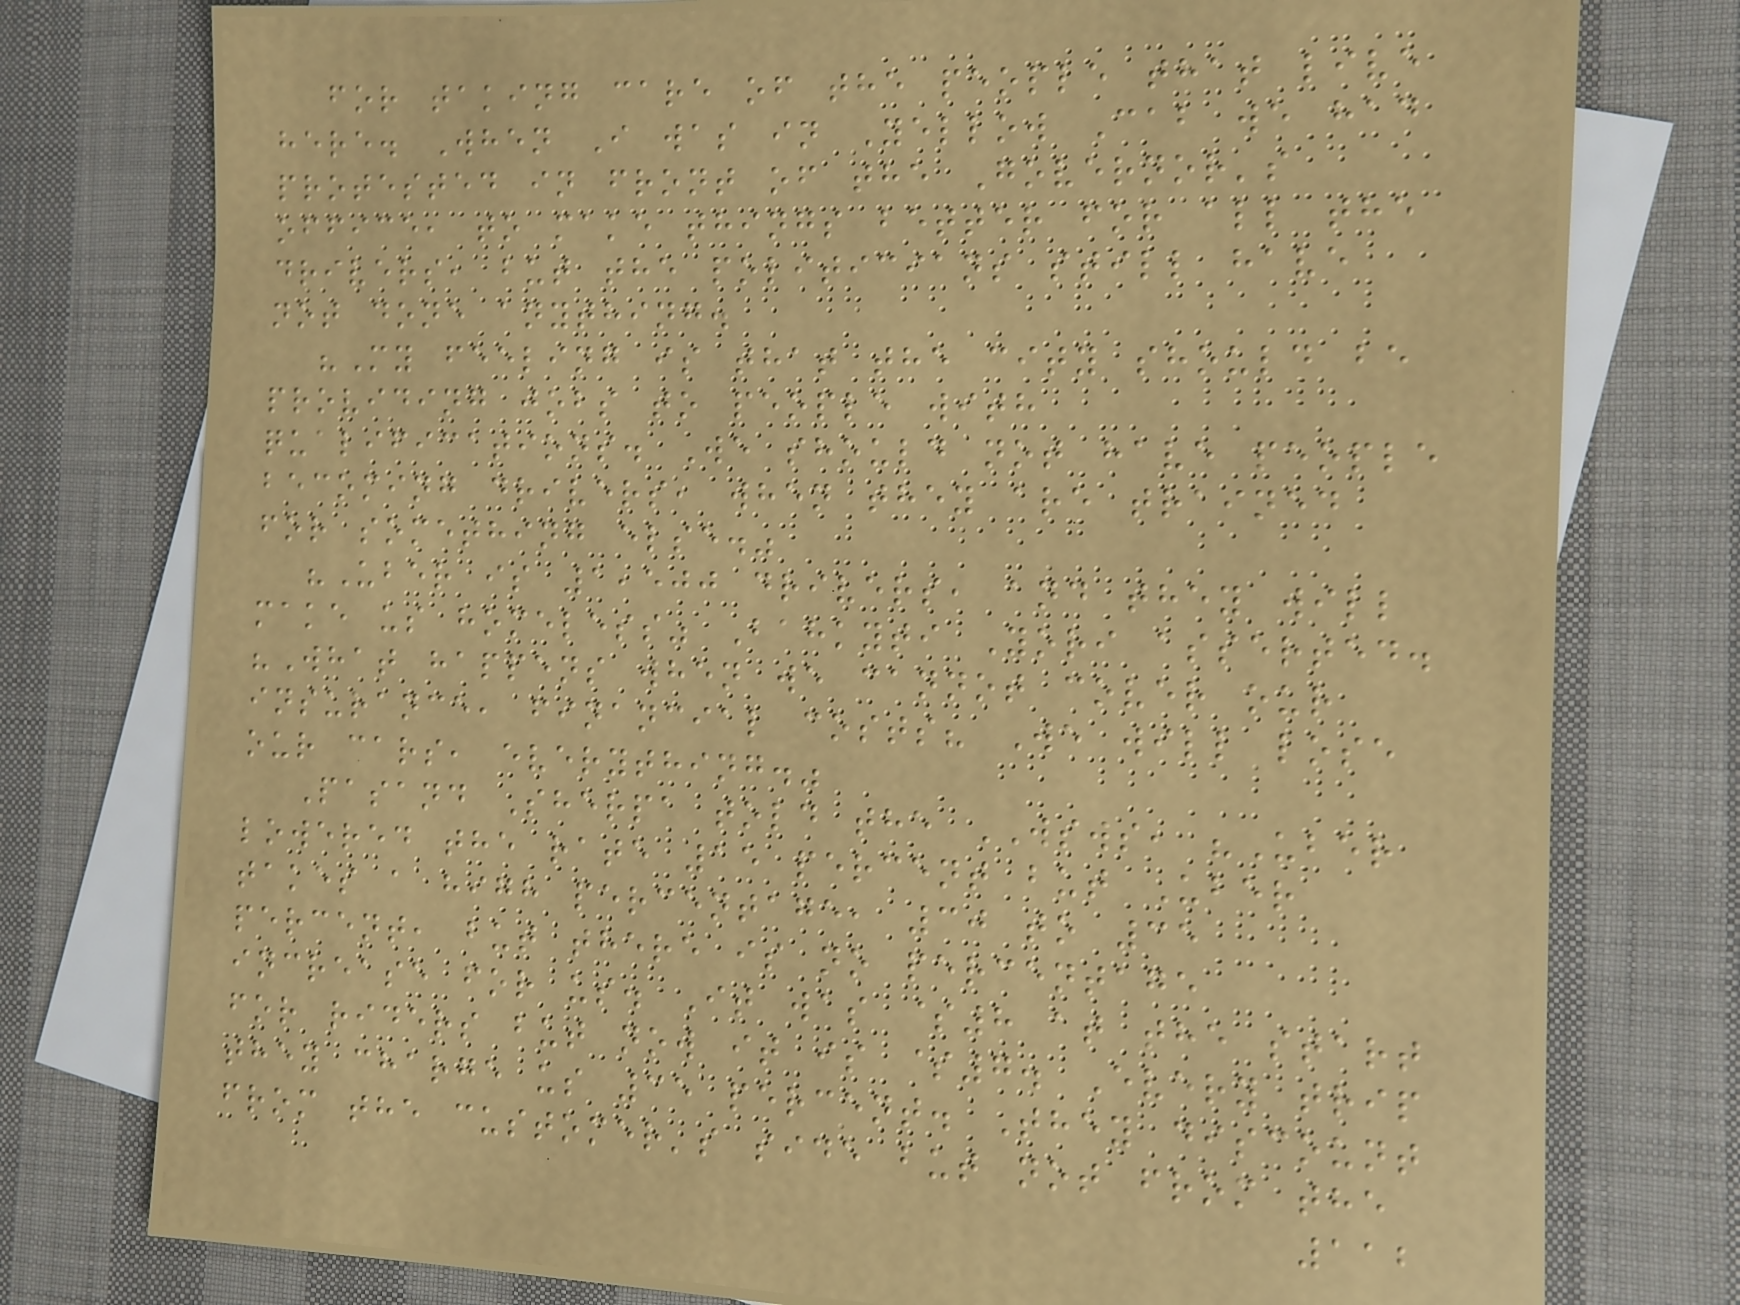for taking care of the people that live
here. When I was in Yellow Cab we had
protested in front of the Governor's
office, to make things better for all the
drivers, but the politicians still have
not done anything.
"My feeling is that the city should be
providing jobs to people with
qualifications. We should not have people
becoming drivers, when they are trained
for something else."
"Uber is 1,500 drivers, and they will
make us homeless" Bahkyti Yori asserted.
"What happens when we cannot cover our
insurance, financial costs? We will lose
our cars, everything."
Pasand Sherpa told the WSWS, "Uber
lowered the rate 15 percent but Uber
takes a high percentage, 30 to 35
percent, but there is no percentage
increase for us. It was $8 at the start
for riders but now it is $7. Every trip
they charge us 35 percent. They discount
from the customer's side but not from the
112
